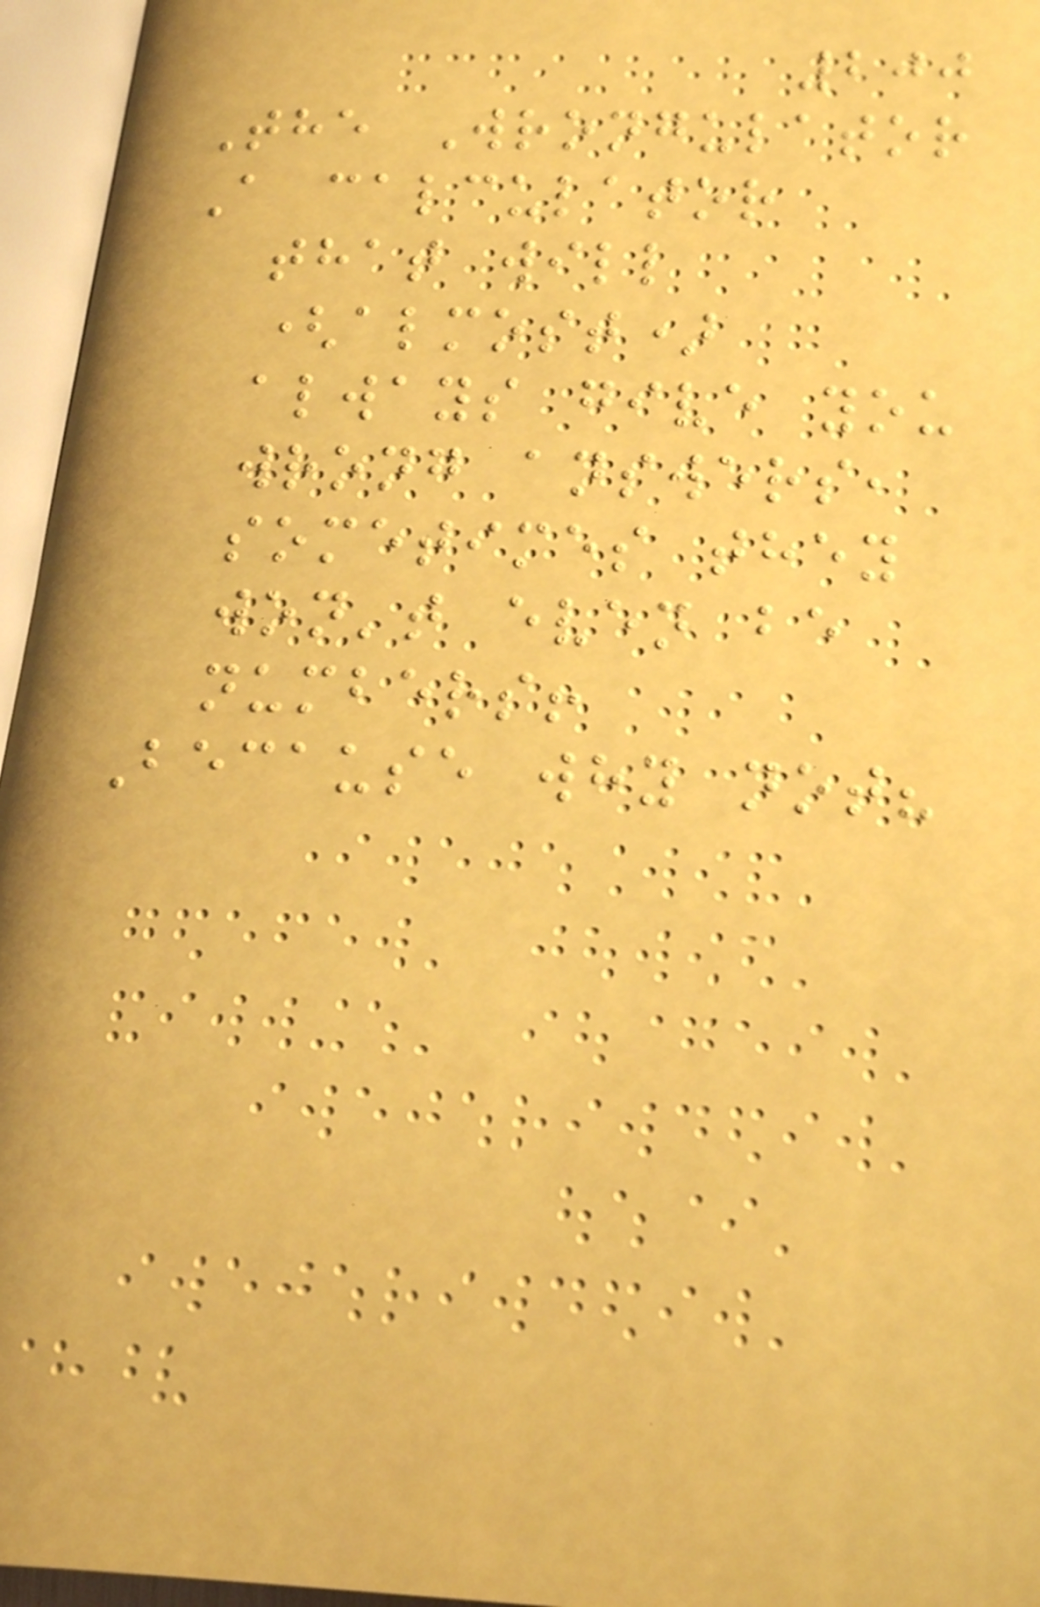200
The Wrongulator
A calculator
that will
(almost)
always give you
wrong answers,
sometimes they
won't even be
numbers!
Because why not?
